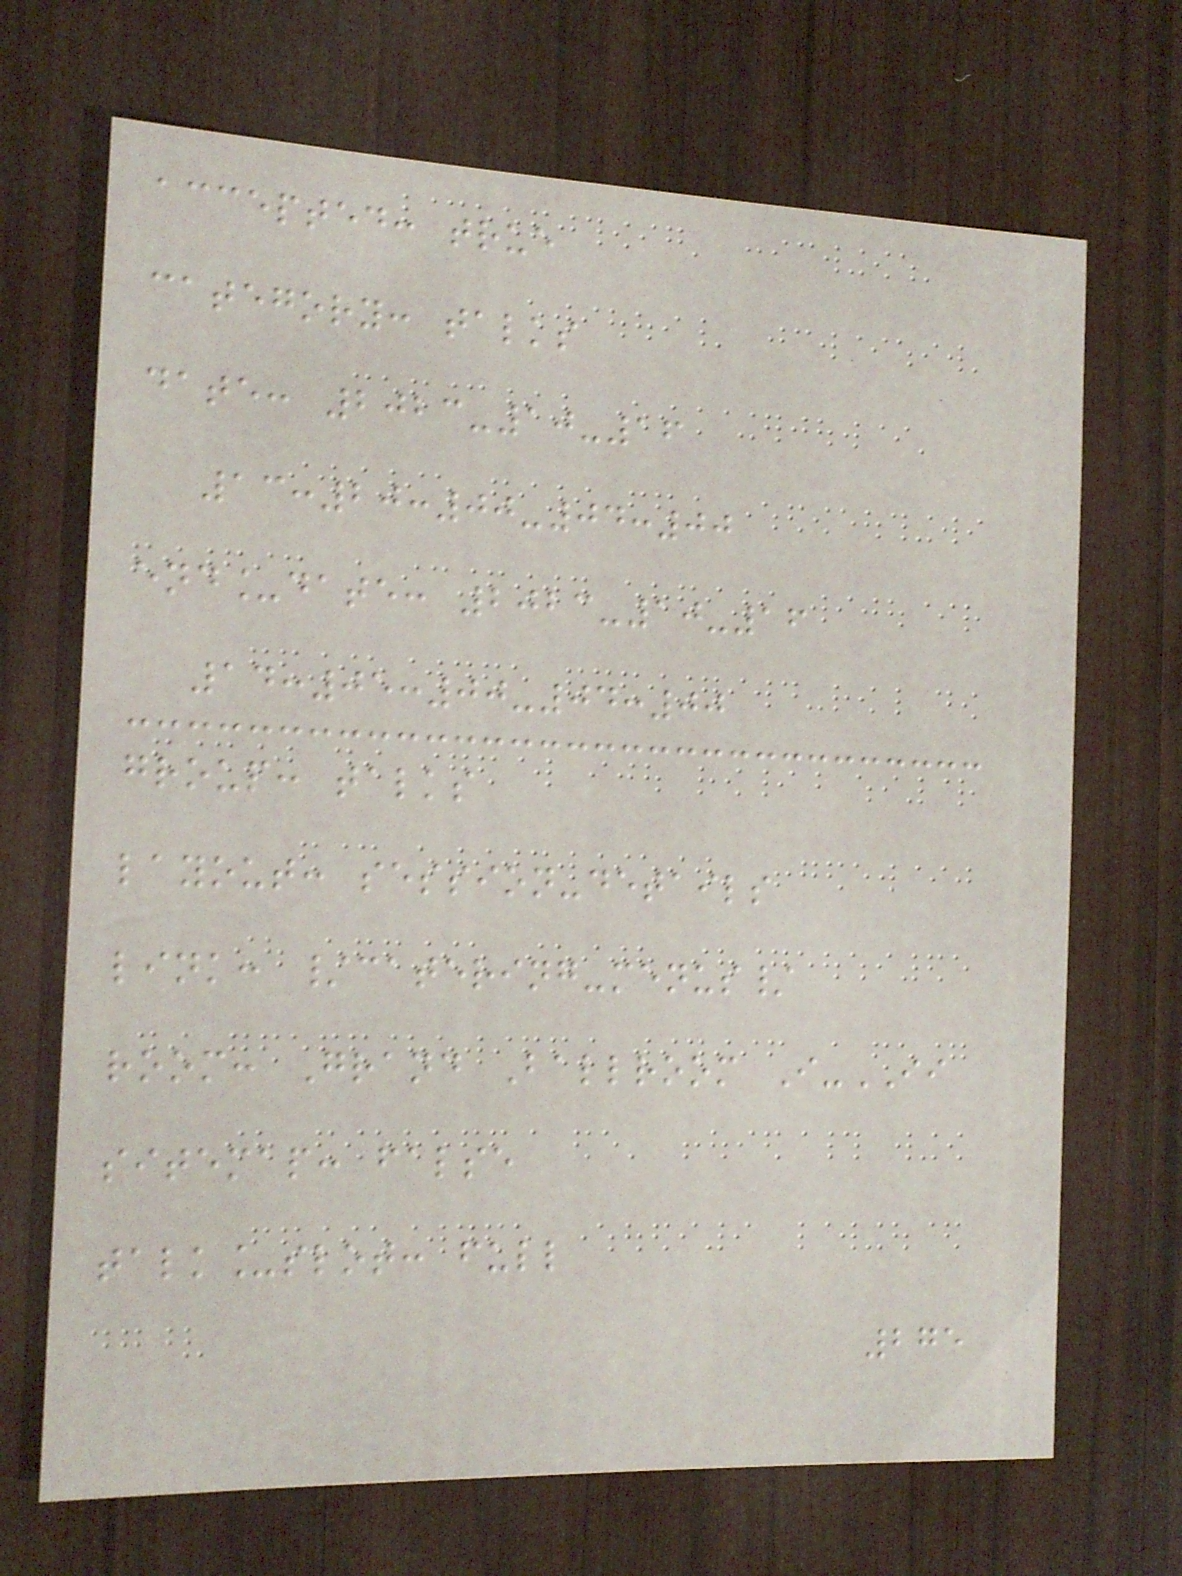accepted: true
category: talks
date: 2023-10-16
13:20:00-04:00
end_date: 2023-10-16
14:05:00-04:00
group: talks
layout: session-details
link: /catering-menus/
room: Grand Ballroom I-II
sitemap: false
talk_slot: full
275
